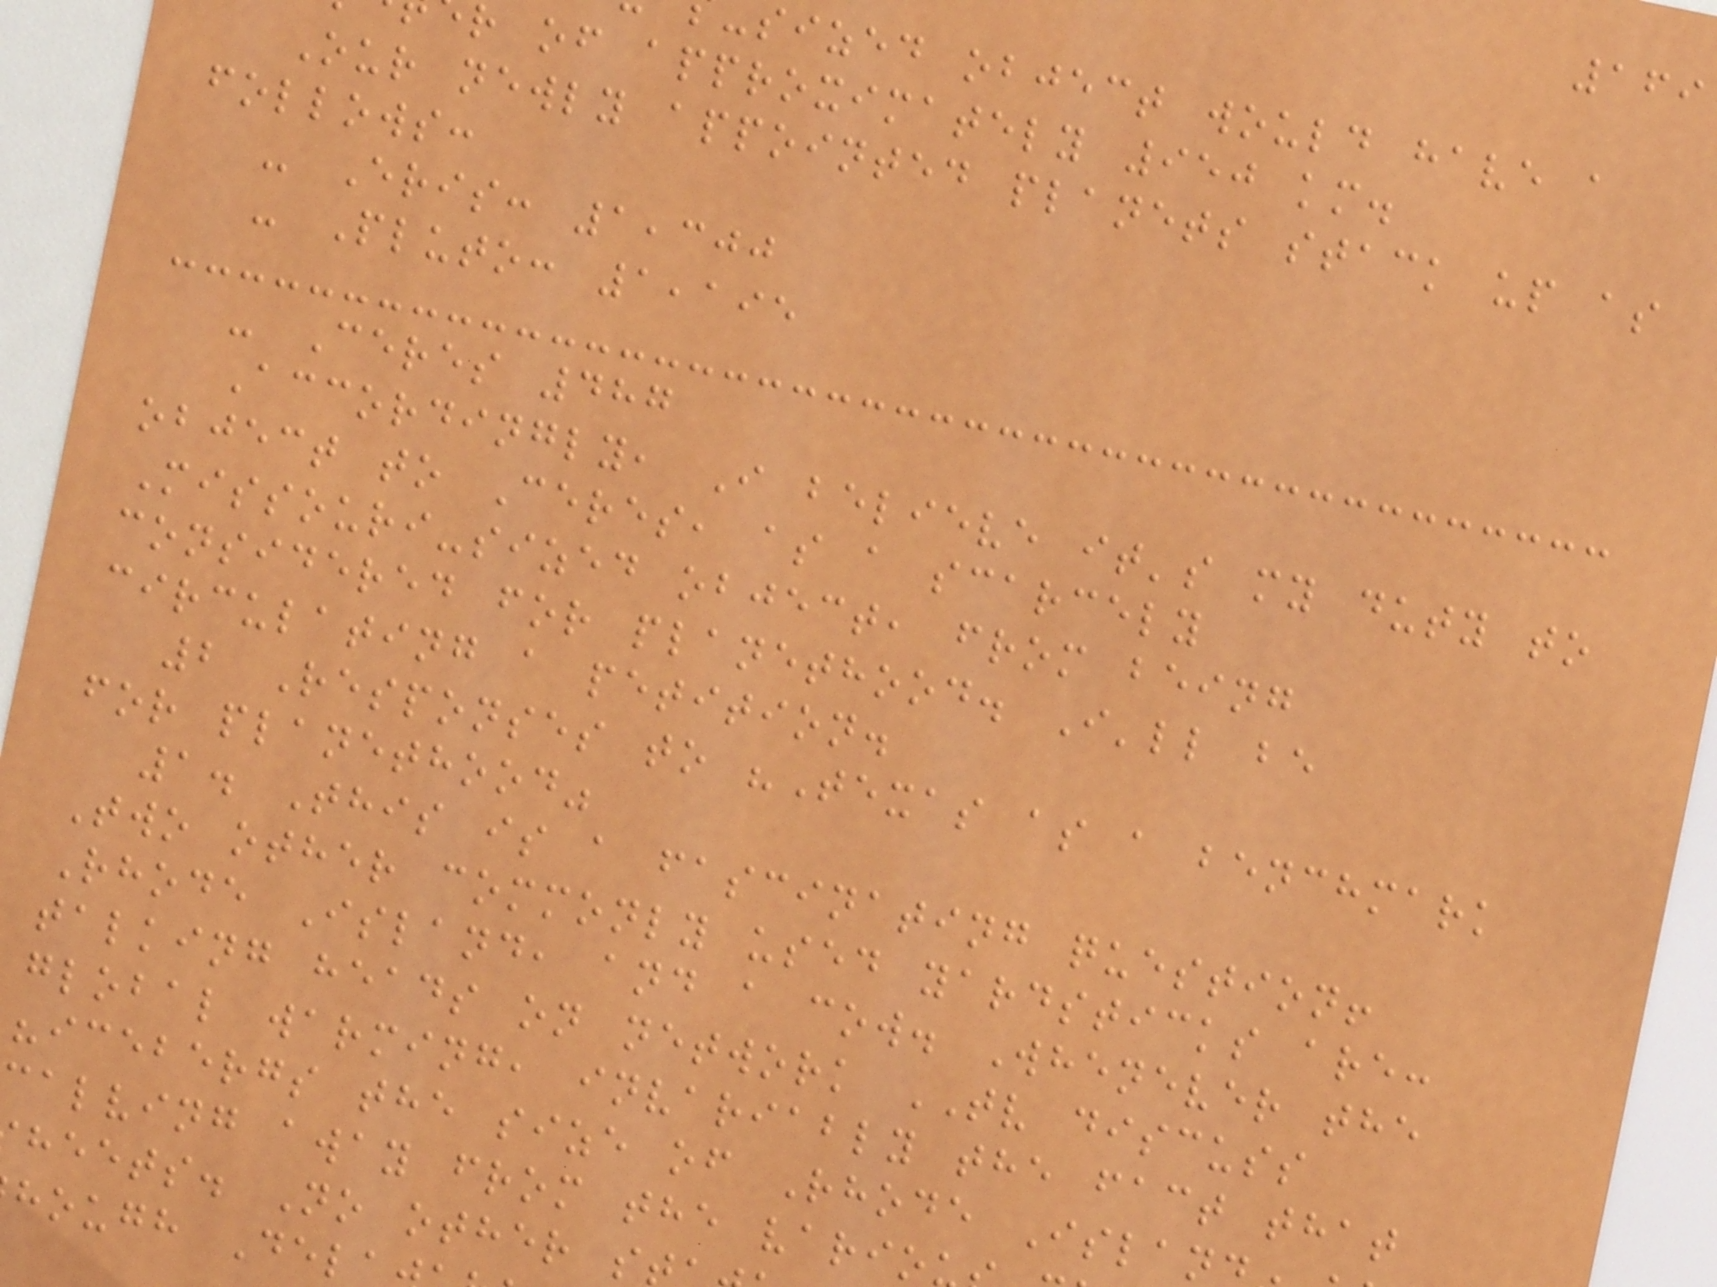169
sized object would have a
r of approximately 950 km.
Our newly appointed planets stack up as
follows:
- Eris: 1,300
- Pluto: 1,195
- Ceres 487
Accordingly, I believe it's my duty to
object to Ceres, as a scarcely
Missouri-sized object, from being
considered for planethood. I'll be
circulating a petition.
2 Responses to "Texas as a benchmark
for planethood"
1. This is a fascinating question!
Two other commonly used yardsticks are:
Rhode Island, and a cow. Whenever the
talking heads on network TV discuss
global warming, invariably the fact that
"icebergs the size of Rhode Islan
calving away from the vario
heets. No other s
